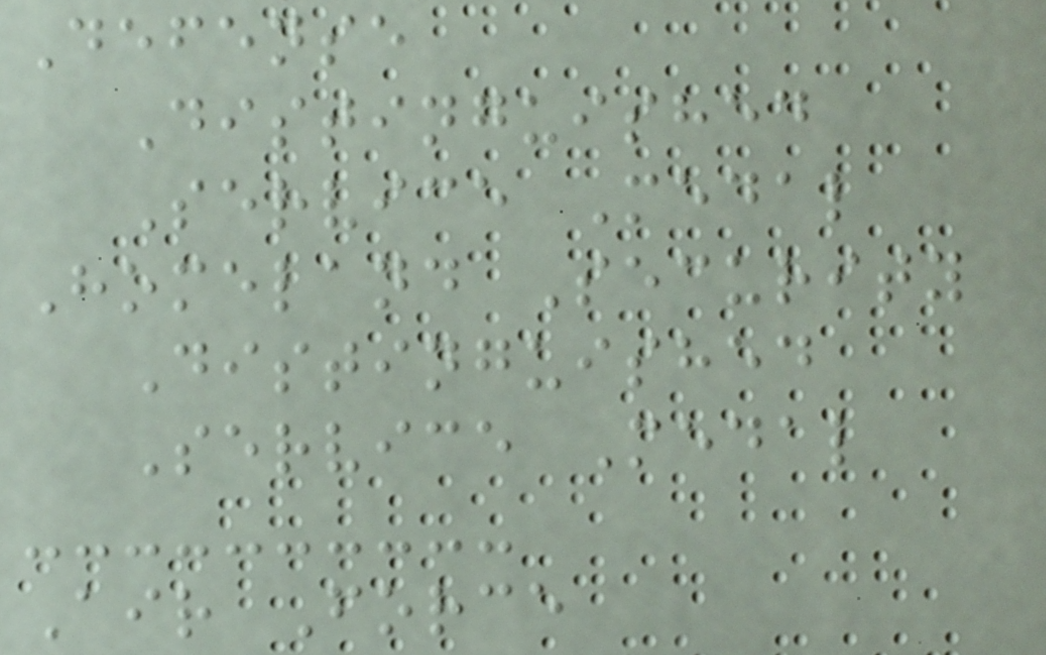Defense
Distinguished
Service Medal
Homeland Security
Distinguished
Service Medal
Air Force
